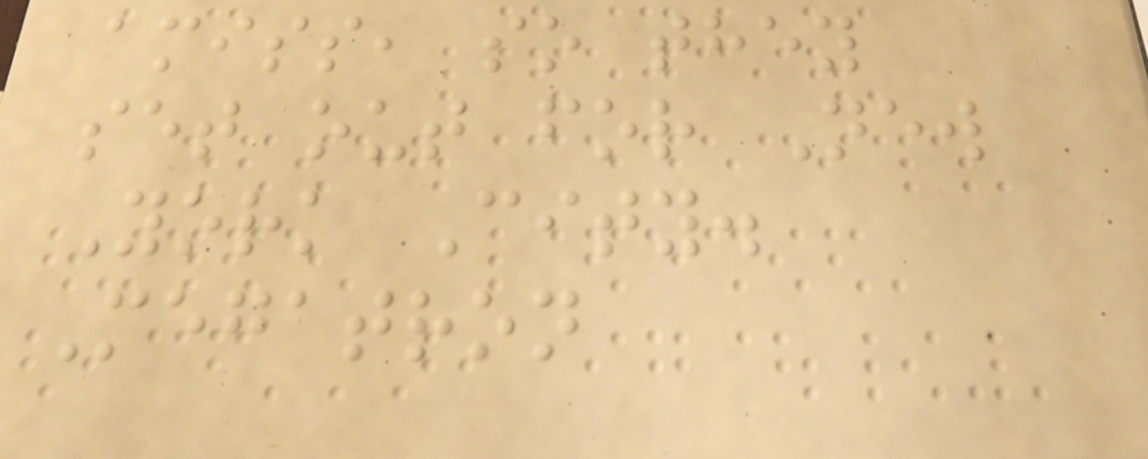amiss, so they
set out for New
York City.
Megatron
